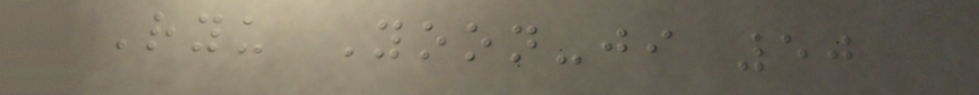Ryu Yoon-ji 50
